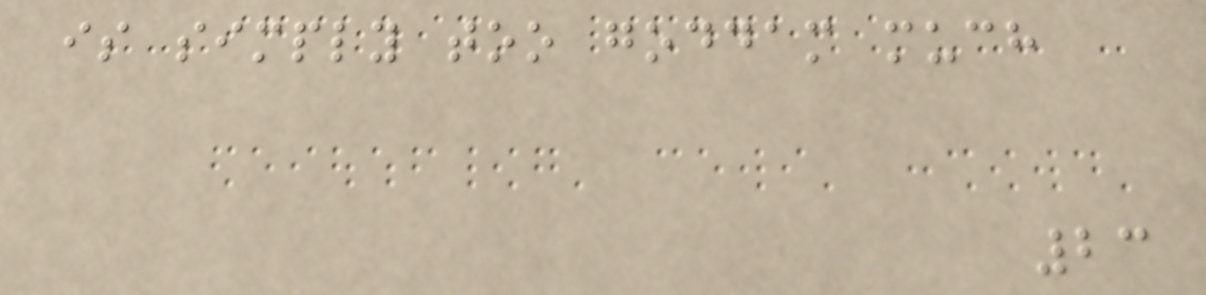is simply too goddam much
23
